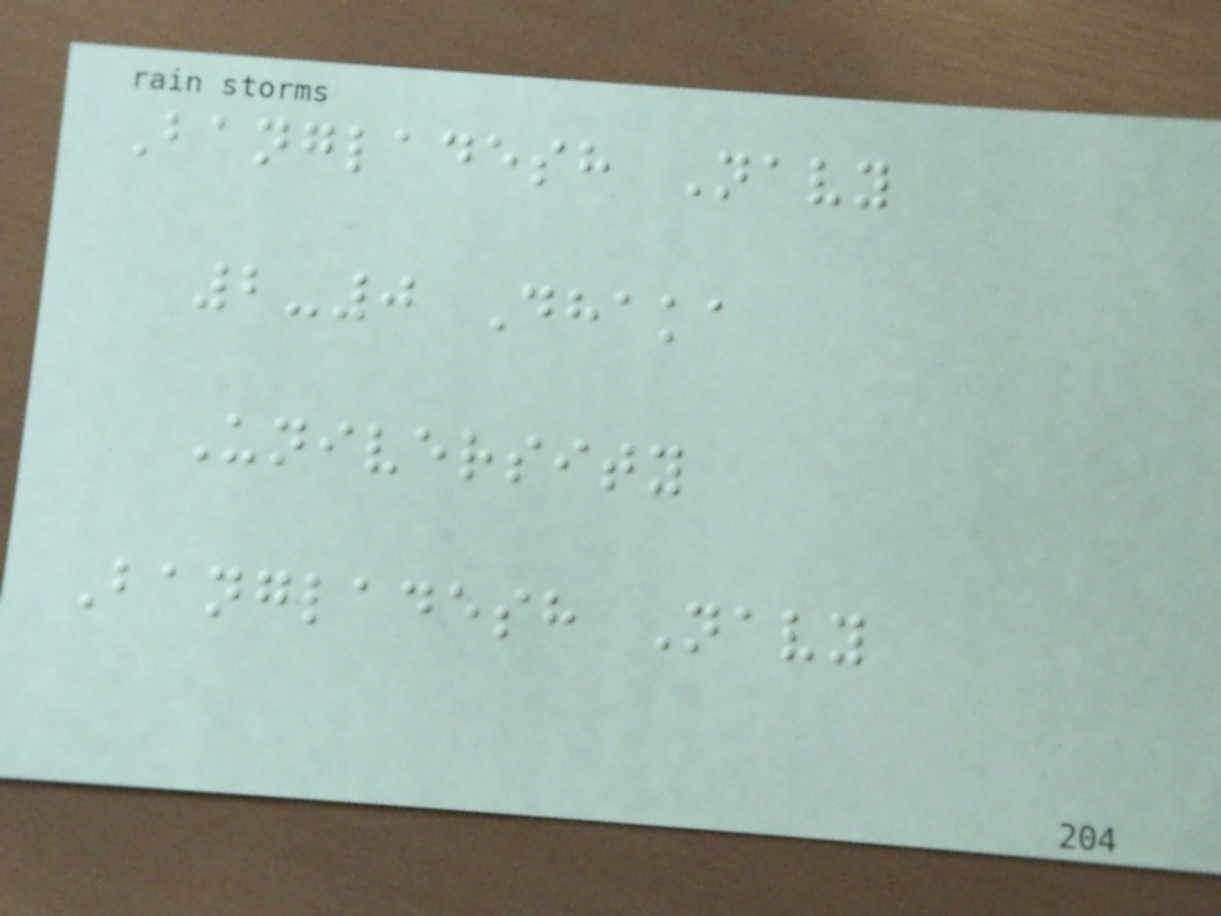Bangladesh Navy
2-0 Dhaka
University
Bangladesh Navy
